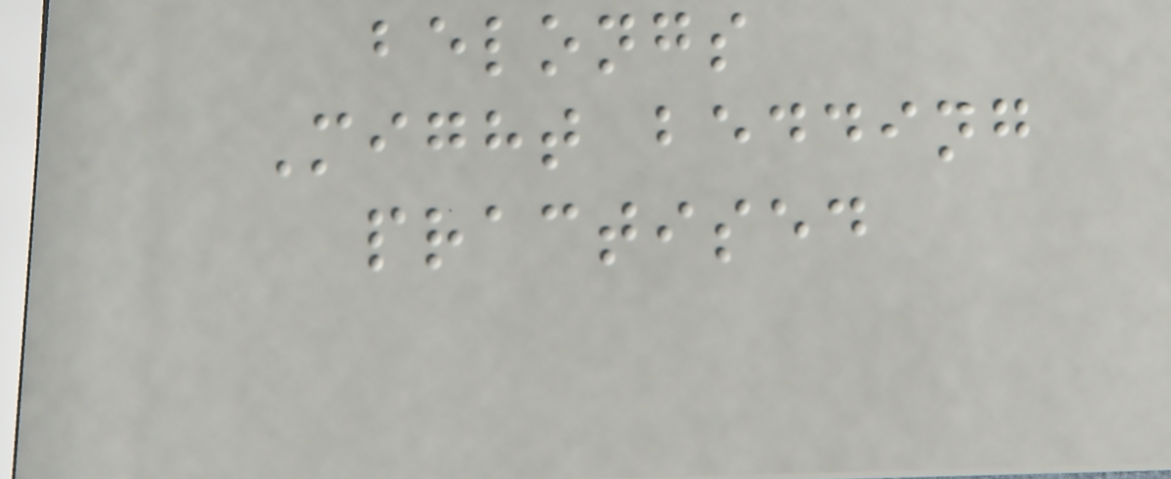belongs
Might bedding
practised
